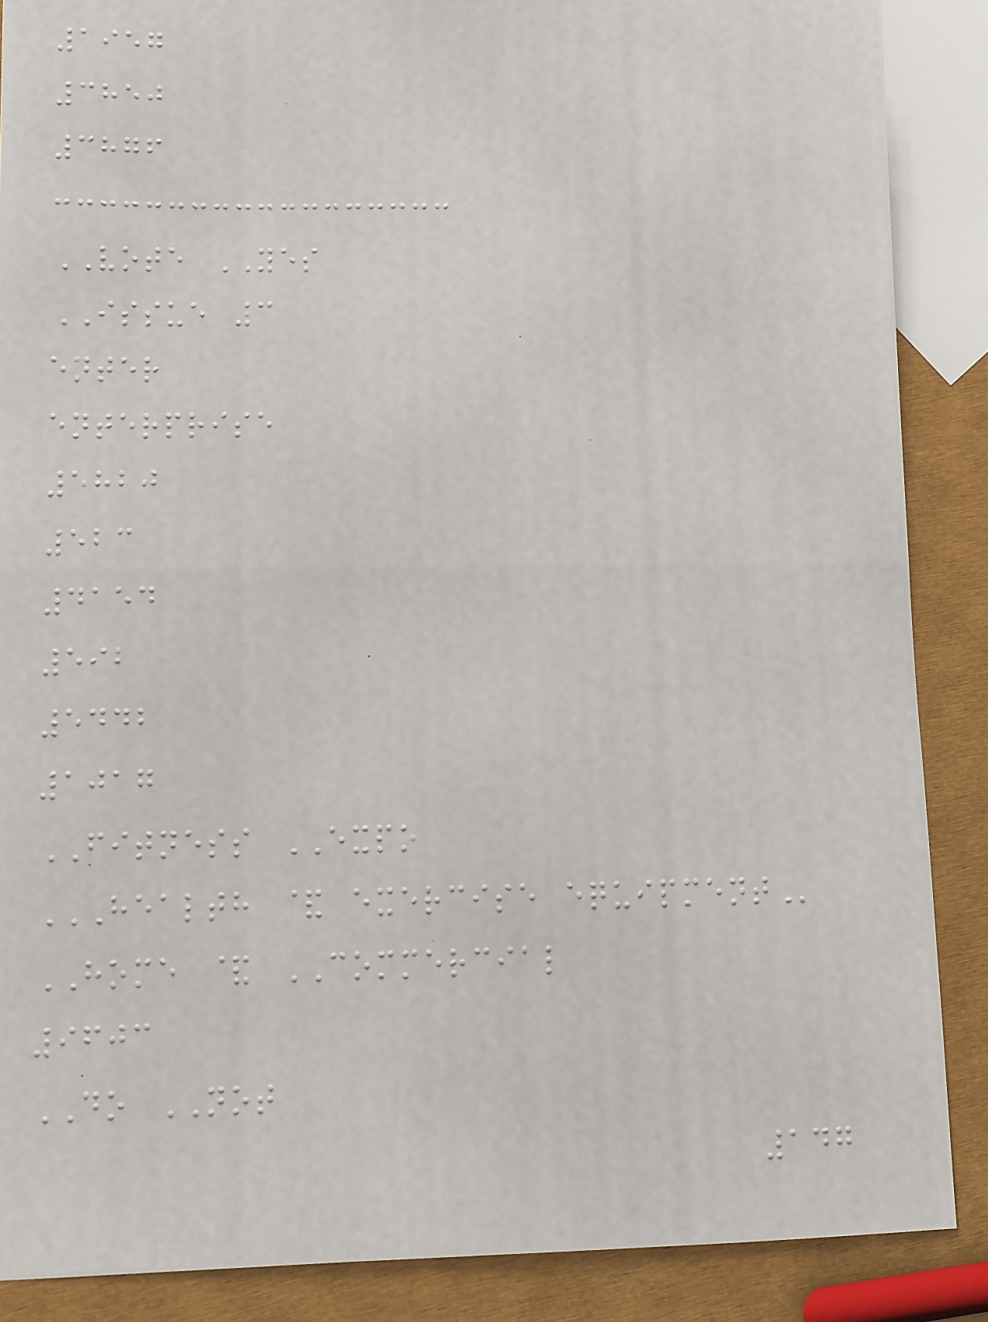1957
3850
3876
VOTE YES
ISSUE 3
enter
enterprise
5820
523
4154
592
5442
1017
FITNESS EXPO
HEALTH & EXERCISE EQUIPMENT
HOME & COMMERCIAL
9603
DO NOT
147
